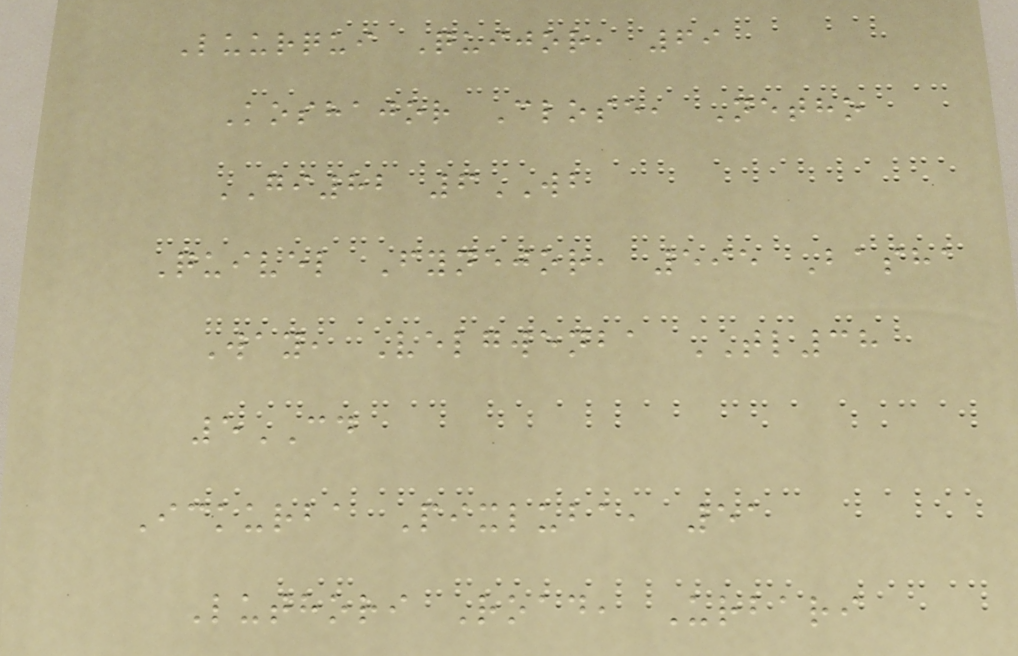Luurqui Quijor, 69
Koshajor Close, Netho
GI82 6WB
Quivel Fynejor, 595 Basha
Way, Velgwenba TL38
5CD
Ickurba Pixluba, 51
Luthori Road, Urbari
